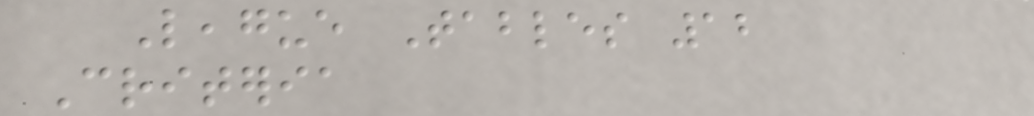League Tables 12
Criteria
